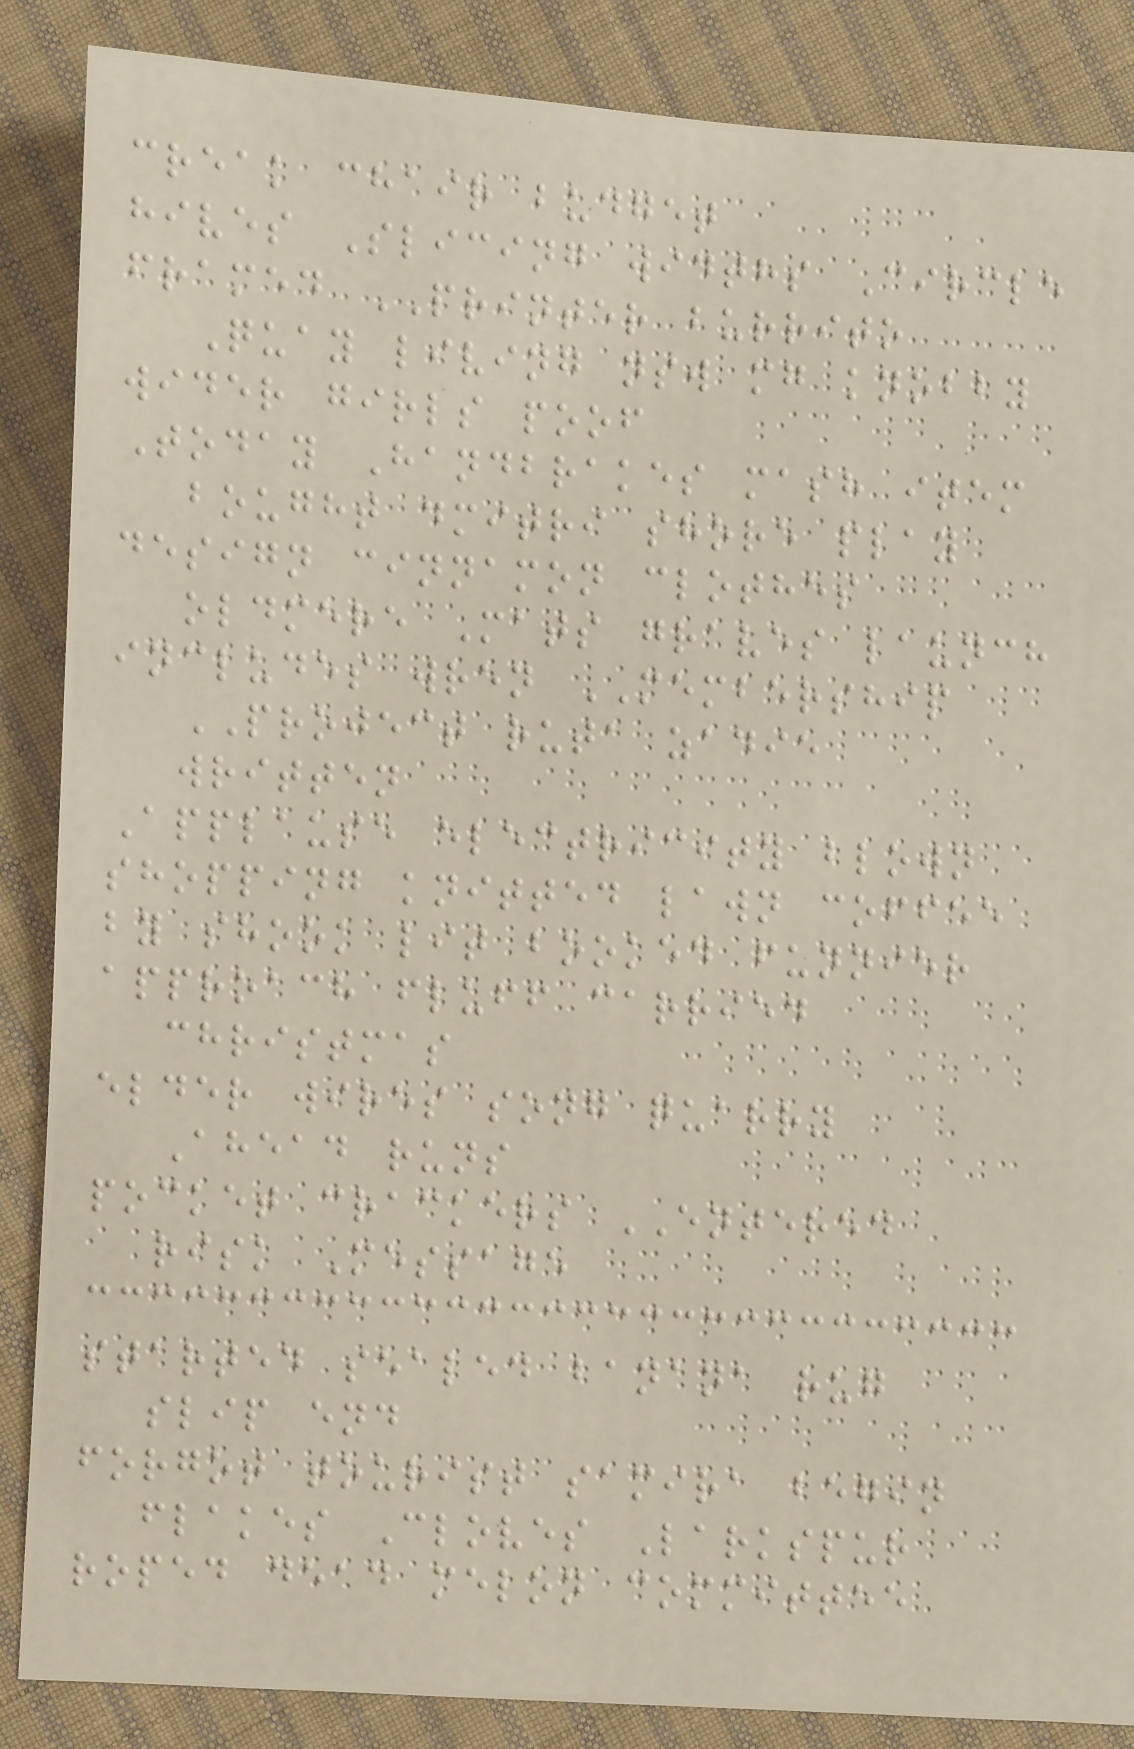creak chair budget
hives Slicing widths Circle
framed PRINTER burrito
Quay living nsw mg knobby
wider girls poof
Today Handbrakes mash item
bought dmitri shore play
design cinnamon clothes
oldmere Mats graves launch
includes wren MEMBERSHIP
PROJECT ruta zadie
written
Applause electricity blown
shopping knitted lawn coffee
by shook lit booked funnier
approach fluff carried
christmas
elder wires song quarry
Ahead runs
pocket crackers ENTERED
risk Message
started sealed banana rug
slip end
forgot tourist samira begin
flakes Cloves Larkspur
roped dead melon committee
